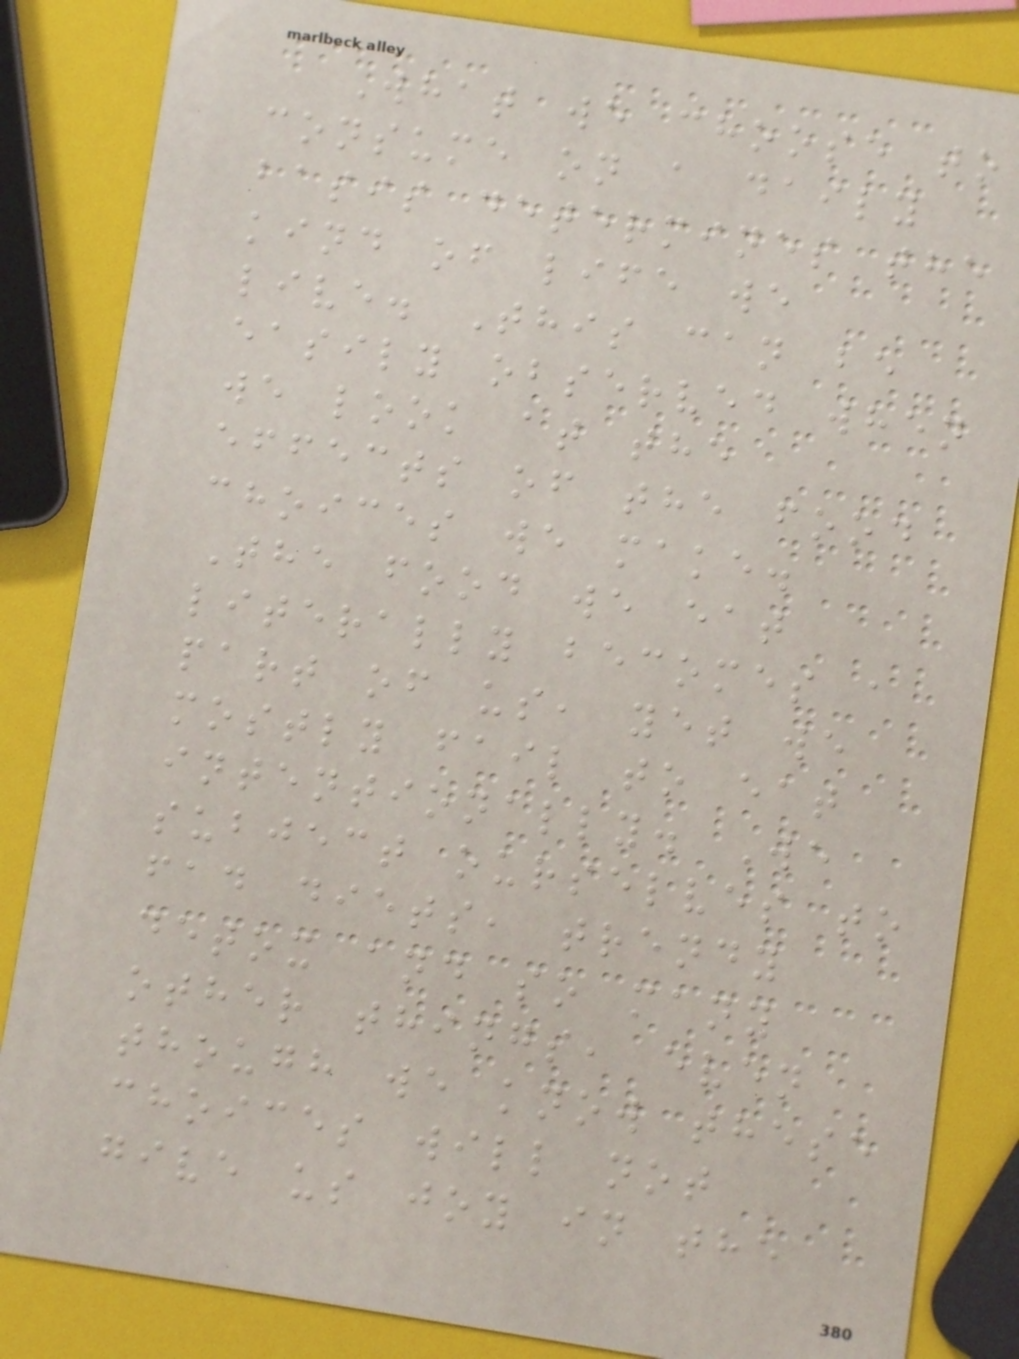What we choose to
consume on a daily
basis determines the
kind of life we
live. This can be
easily observed when
we look at the
effects of the food
choices we make.
The food we eat
literally becomes a
part of us, yet we
mostly fail to eat
intentionally. We
subject ourselves to
fad diets, trendy
detox and so many
other things, even
though we know these
choices will not
give us joy in the
